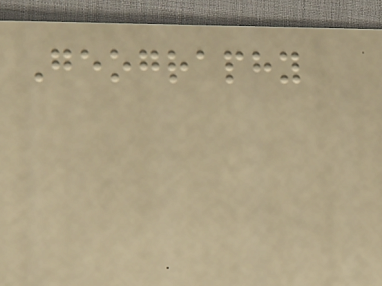Geography
